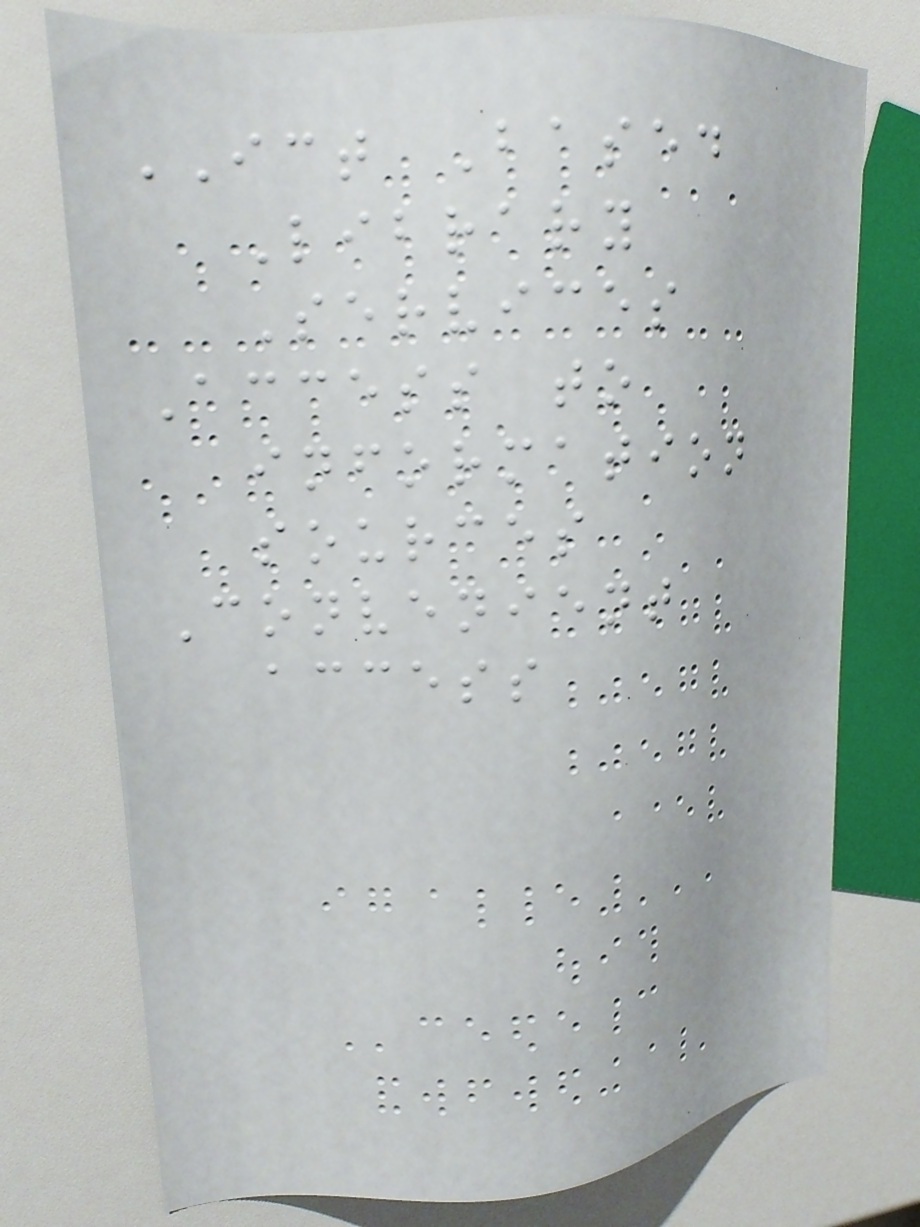ICT Based
Library
Services
Access to
information
sources
Convenient
access
